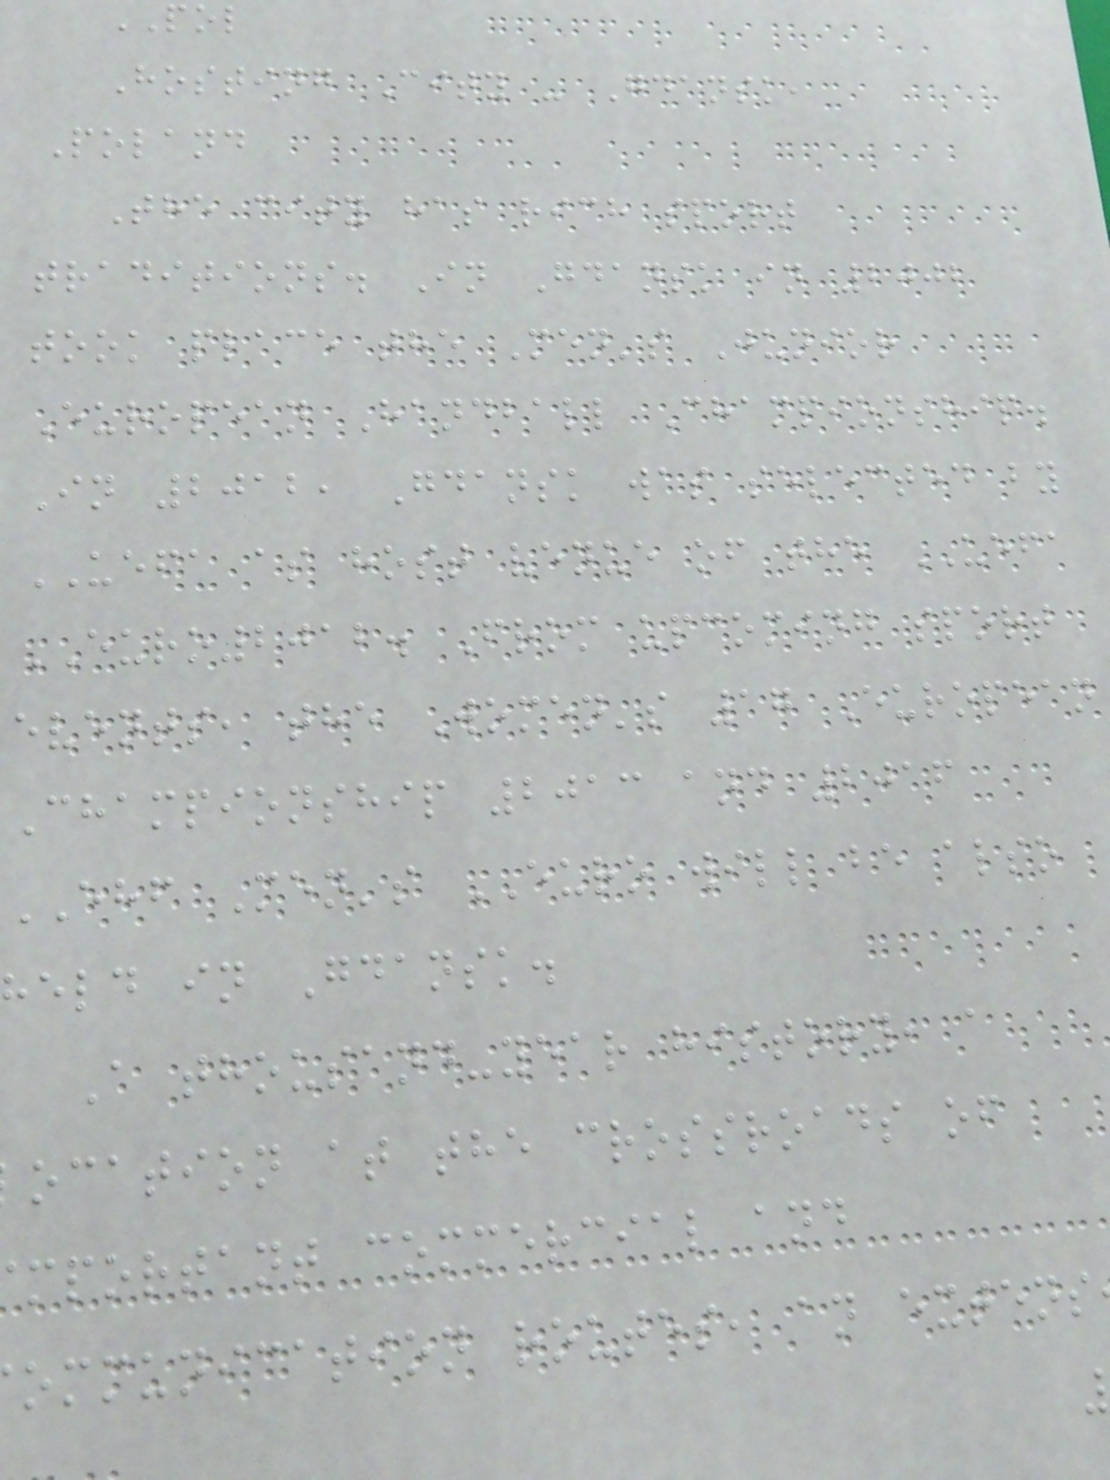POL
Hosting City - Gdansk,
Poland
The city has rich sport
traditions. In Gdansk in 2002
took place the Men's Junior
European Handball Championship.
In 2012, Gdansk was selected by
UEFA as host venue of the UEFA
EURO2012. From upcoming sport
events, the Women's 17 European
Championship 2013 and 2016
EHF Men's EURO will be also
held in Gdansk.
A thousand-year history, a
ocation at the crossroads of
mportant commercial and
ommunication routes, an extens
